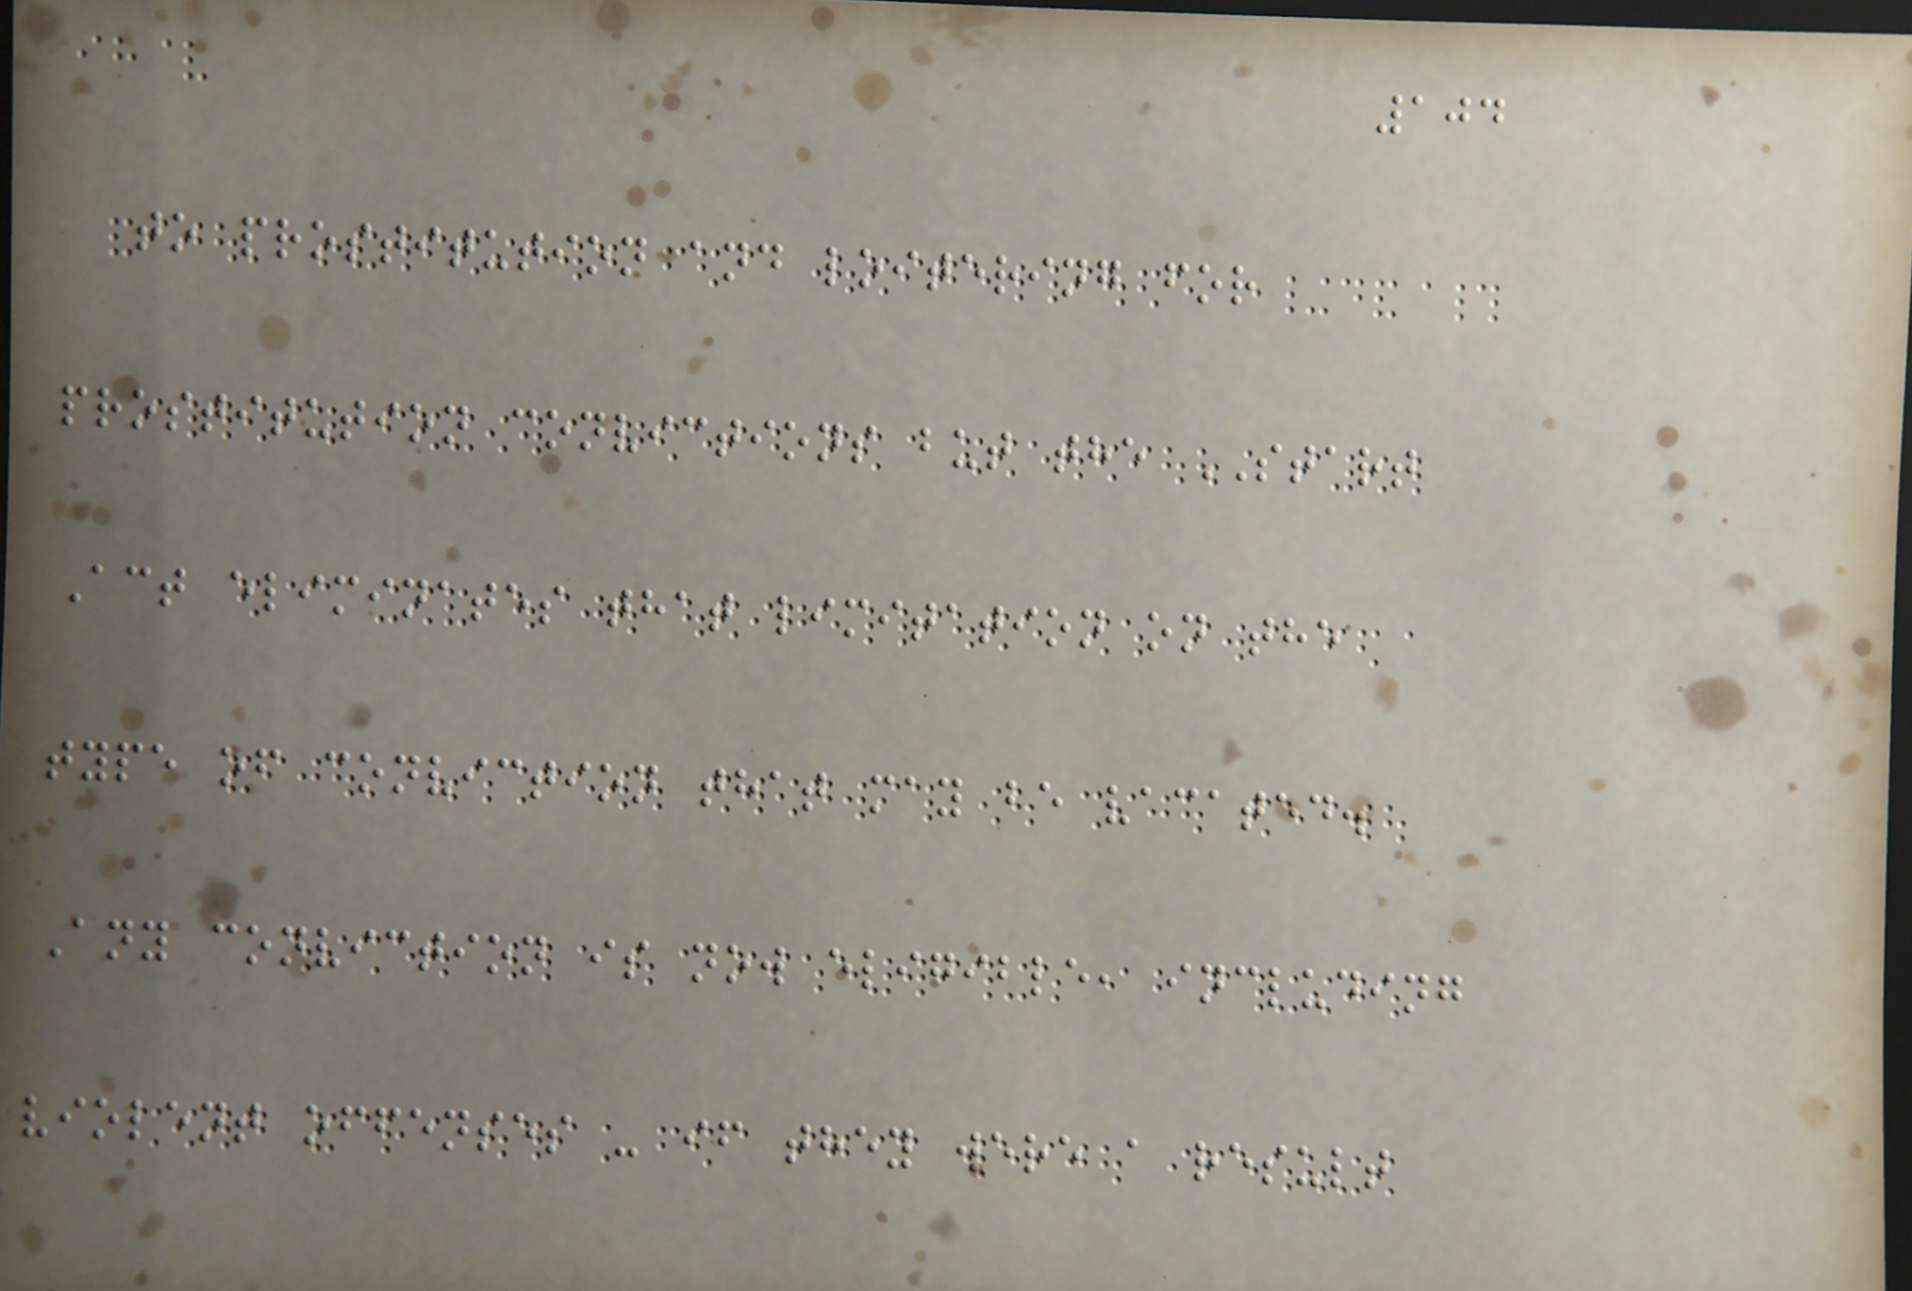104
to prostitution and loitering for
prostitution convictions but the START
Act eliminates that limitation on the
type of conviction that may be vacated.
Any conviction is now eligible, including
violent offenses - if they were a result
